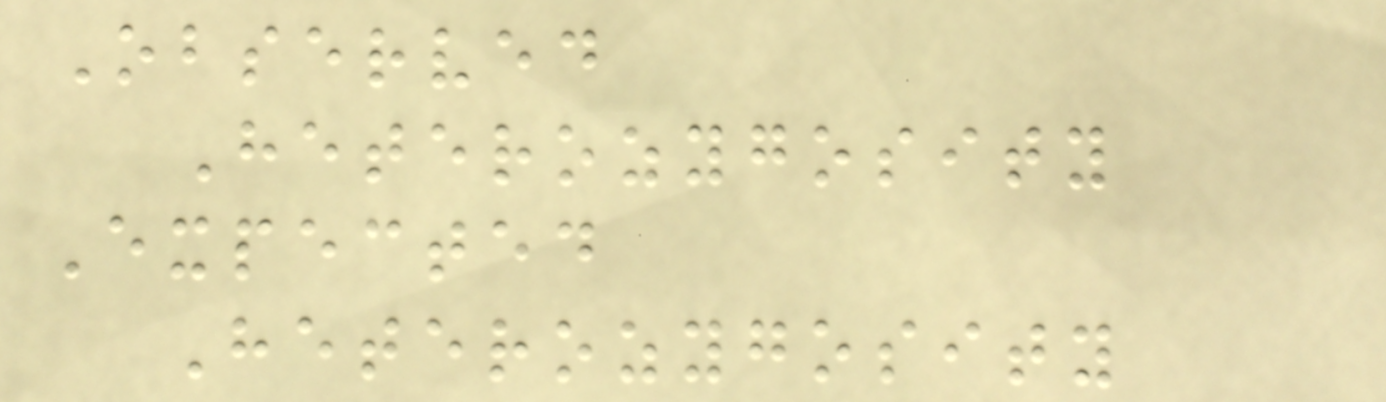Observed
Heterozygosity
Expected
Heterozygosity
